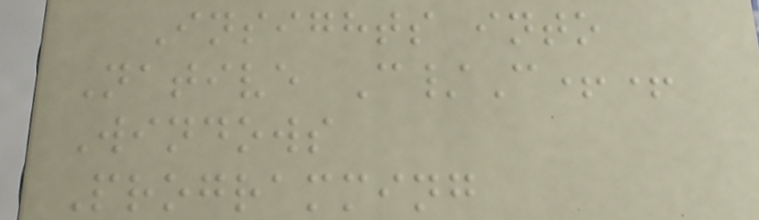Insights into
Native C/C++
Windows
Programming
